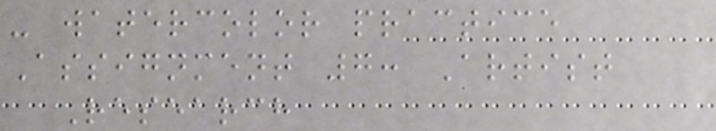- watercolor practice
Assignment 7: Artist
Research
